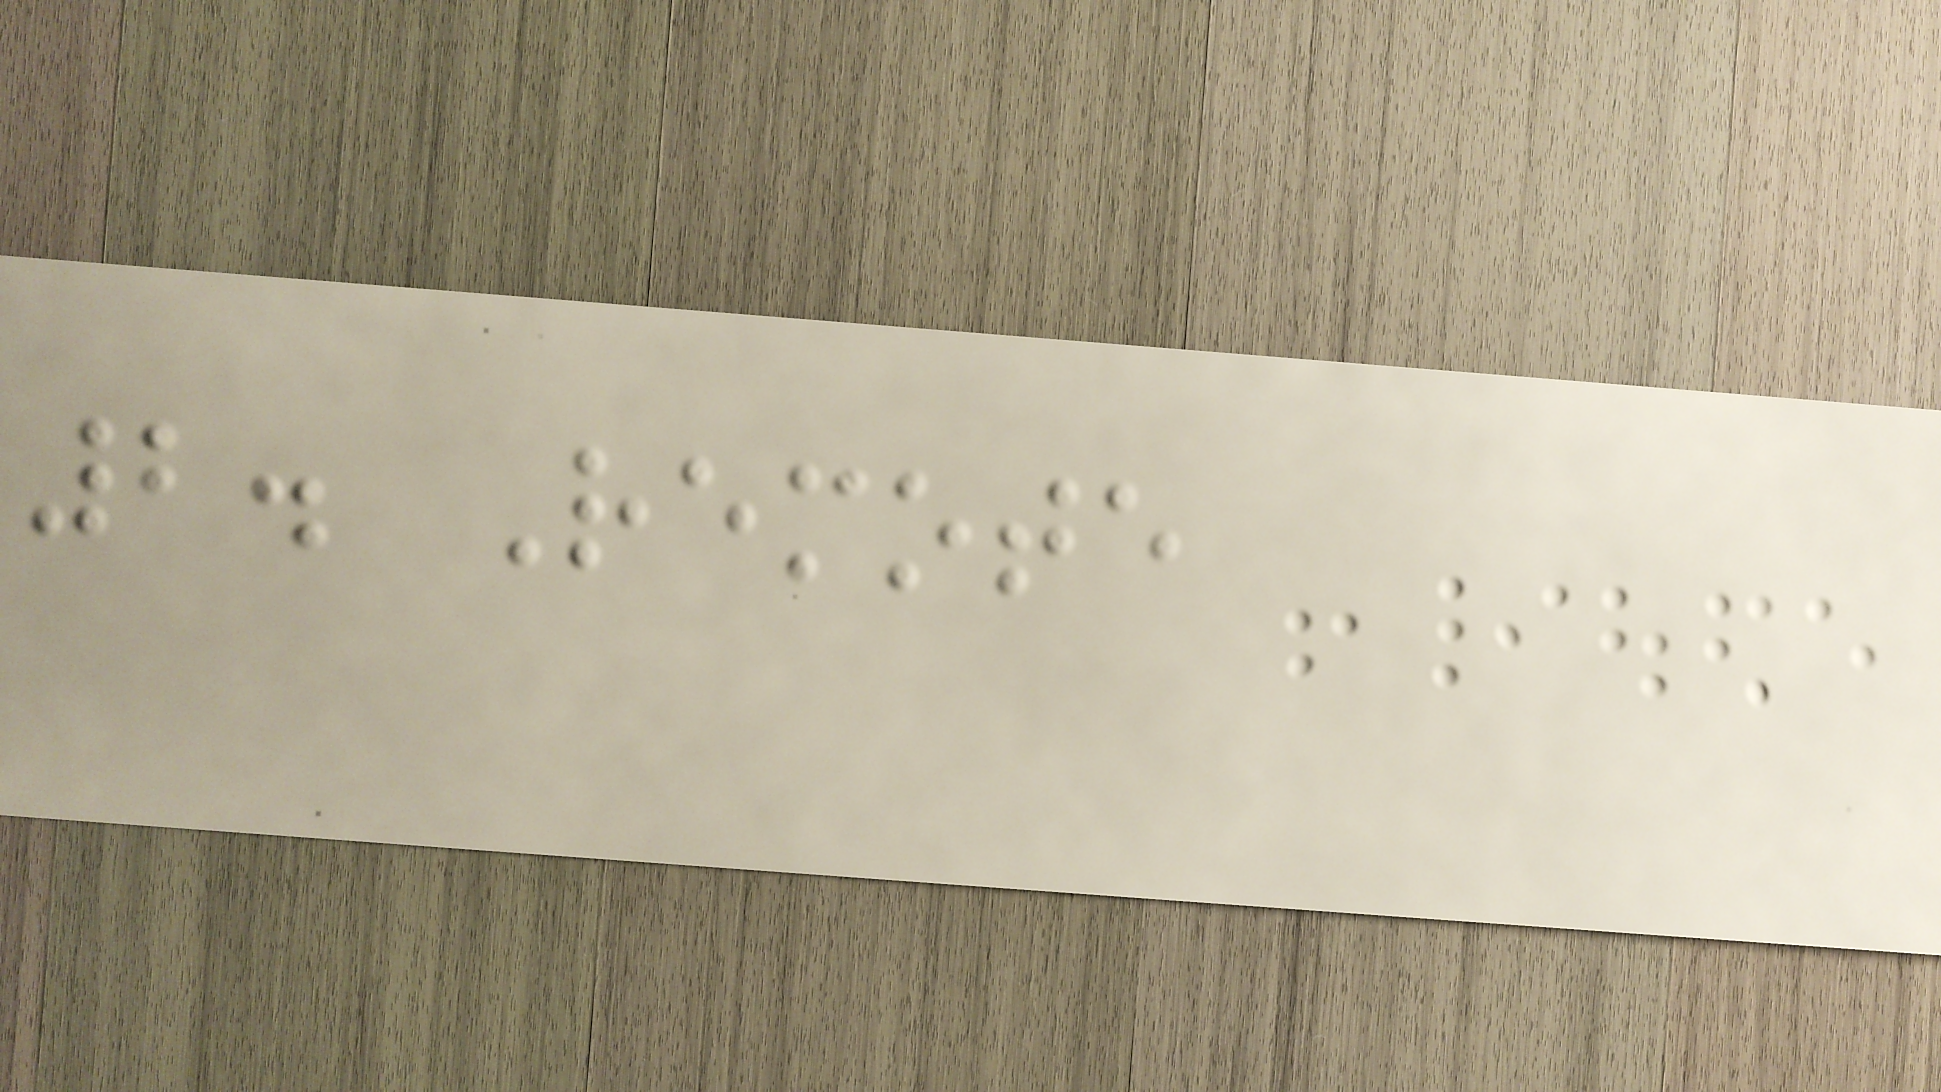2. Remote
